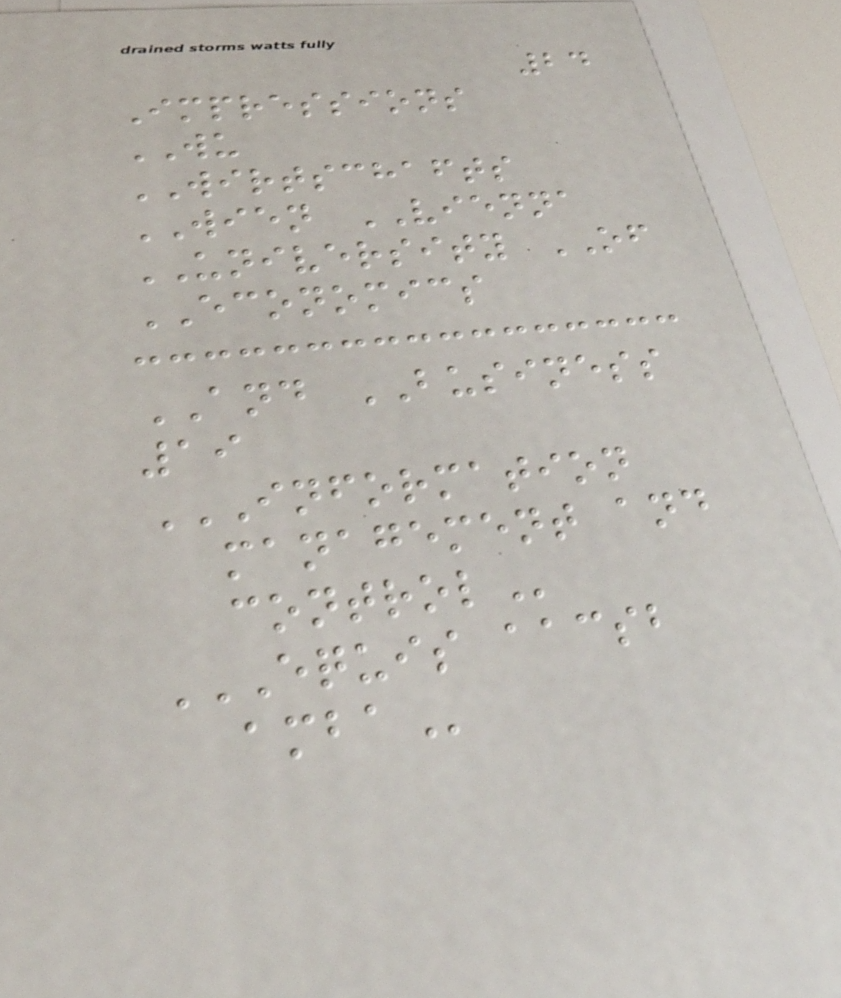24
Impressions
WU
WIRTSCHAFTS
WIEN VIENNA
UNIVERSITY OF
ECONOMICS
AND BUSINESS
19
INFORMATION
MANAGEMENT AND
CONTROL
EQUIS AACSB
AMBA
